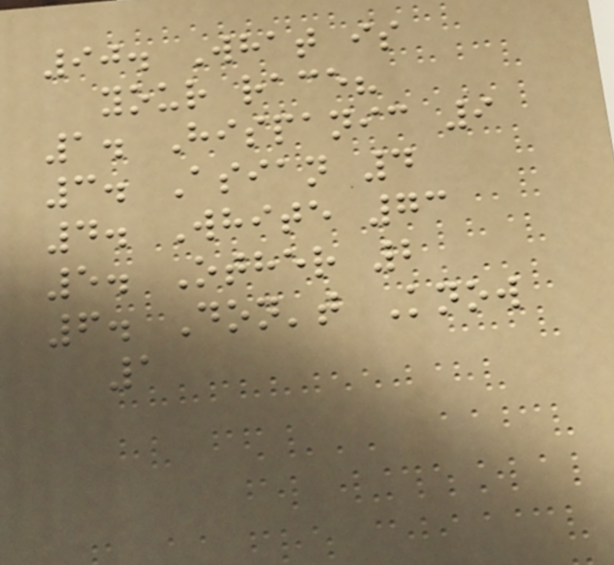90. What is
your race?
1. Hispanic 9
3. Asian 4
4. White 73
5. Other 2
6. Don't Know
1
